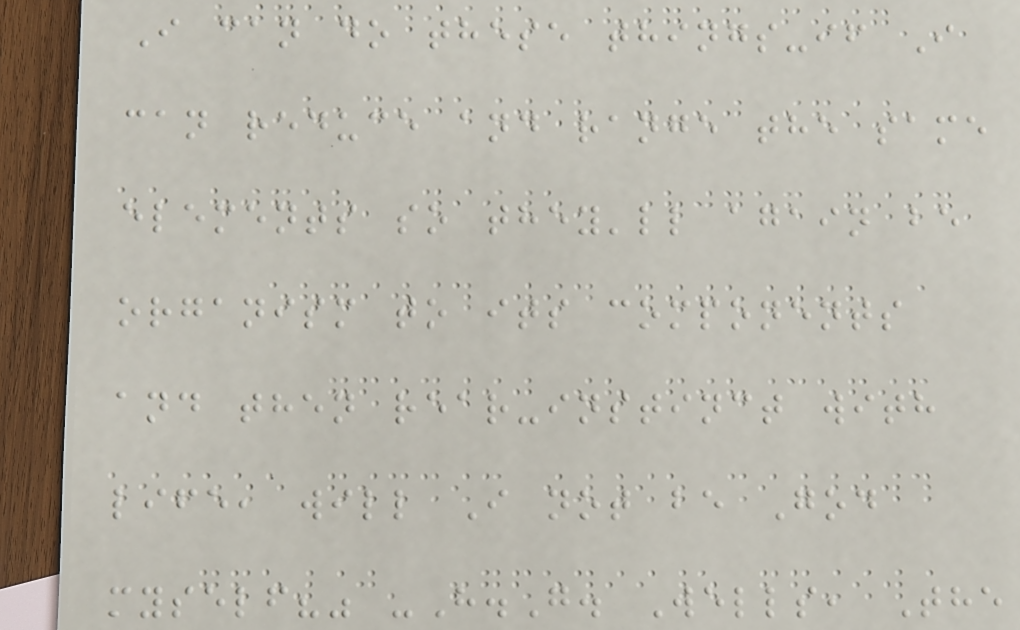I can do these things-if I
can reduce and range the same
elements so they'll again be
organism to its components
and then rear-instinct with
life, will I not be God
myself?" -H.G. Wells, The
